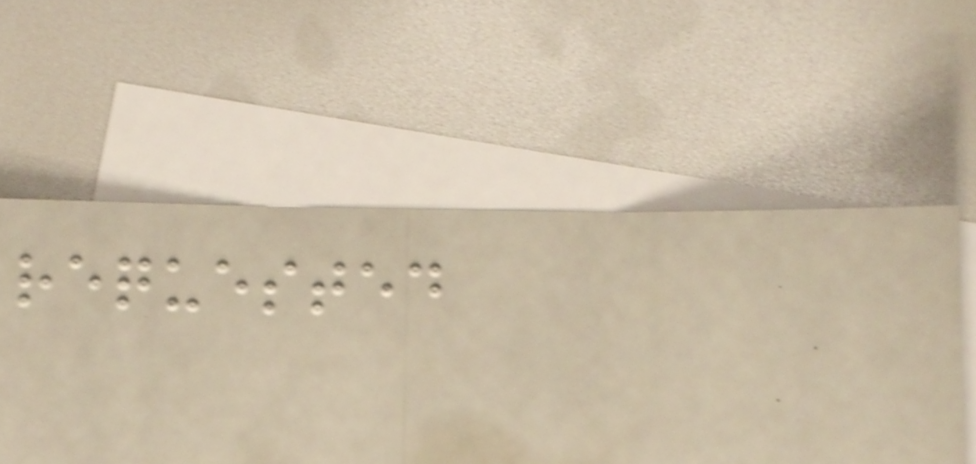requested
